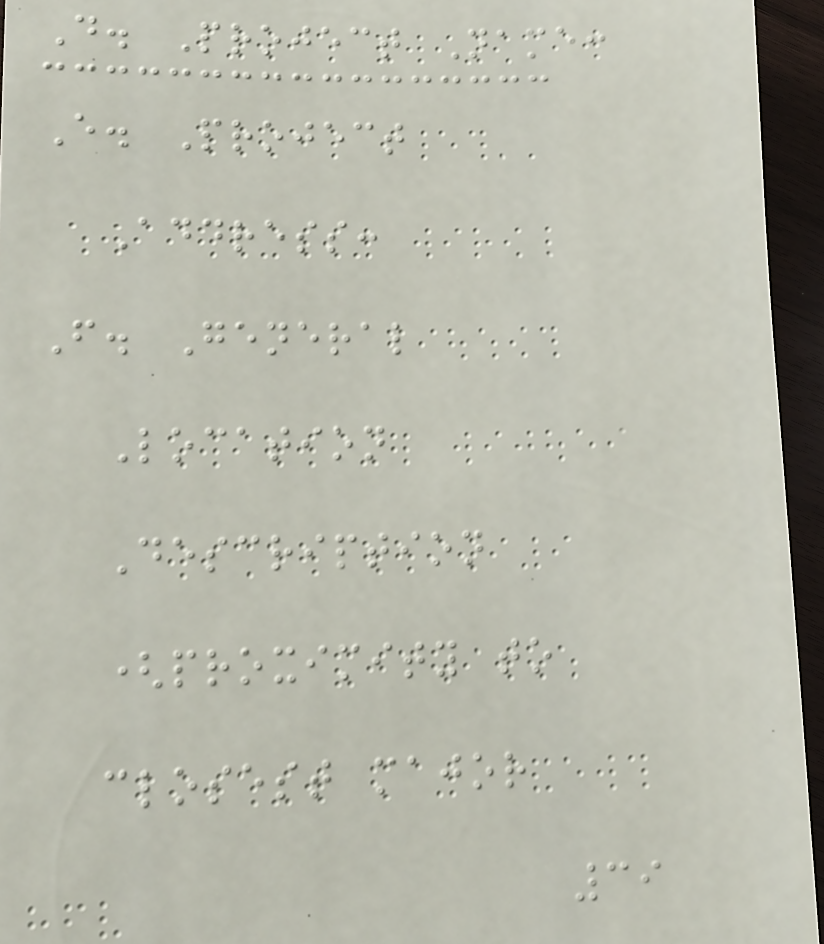D. Project Name:
E. Project
Address:
F. General
Location
Description
(proximity to
closest major
39
